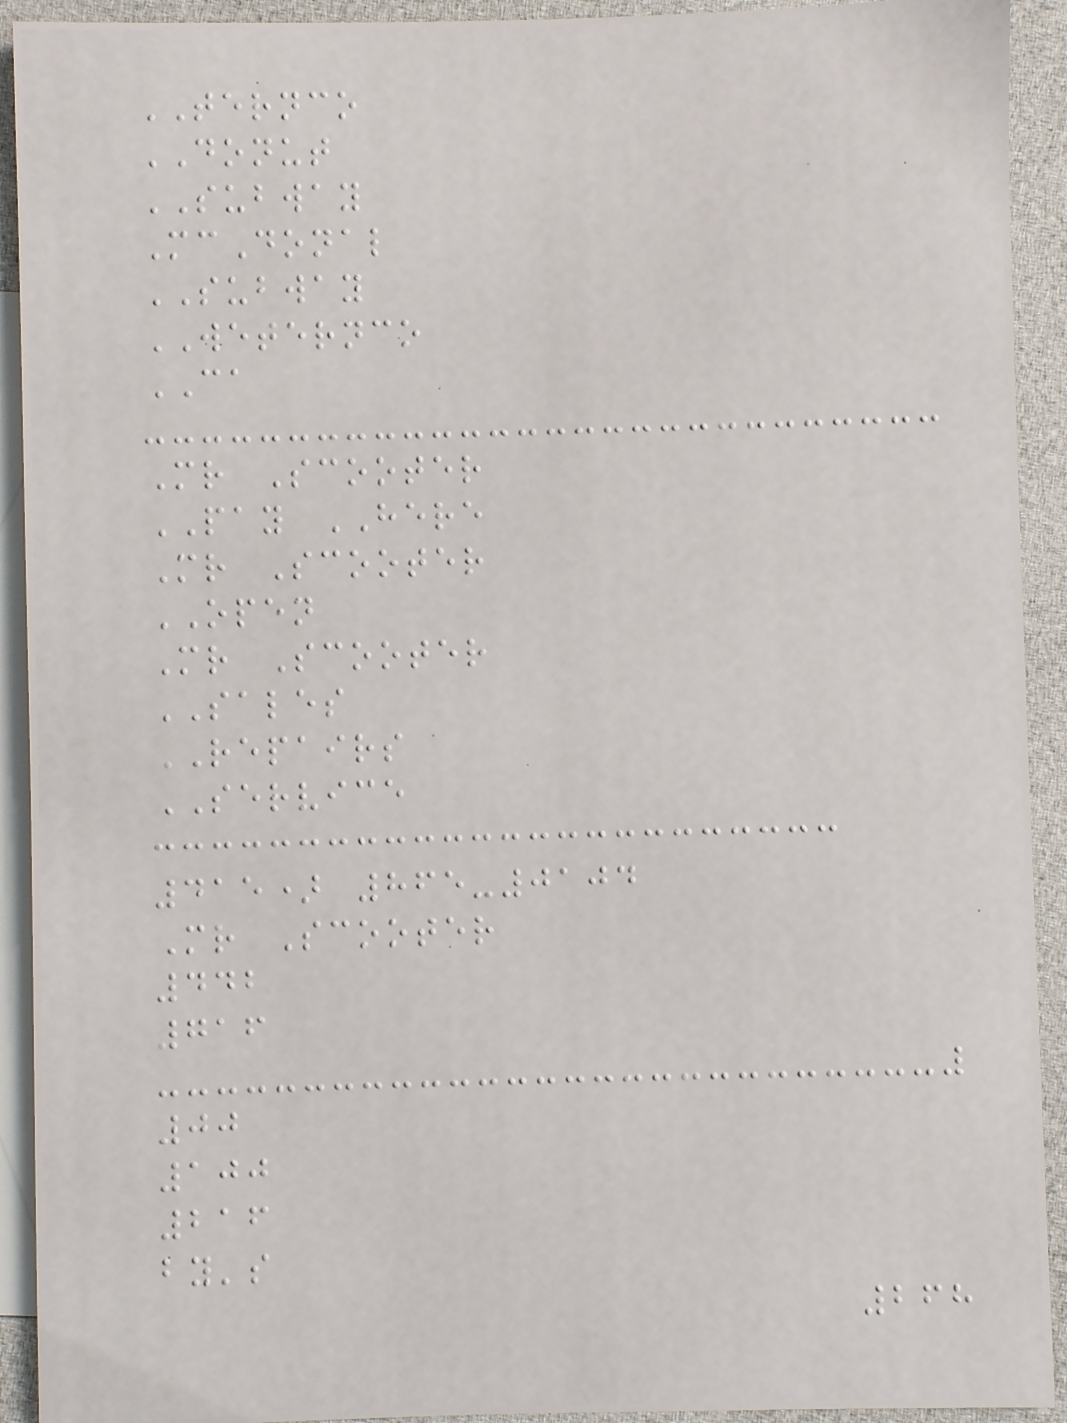TERNCO
DONUT
SUBWAY
McDonal
SUBWAY
WETERNCO
CA
Mr Scooter
PAY HERE
Mr Scooter
OPEN
Mr Scooter
SALES
REPAIRS
SERVICE
415) 865-0104
Mr Scooter
442
716
00
100
216
by's
268
